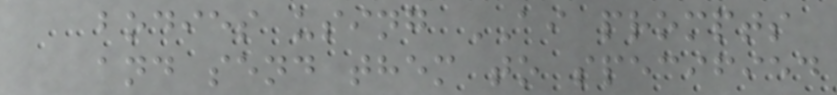bodies using AI prompts
and send them to specified
